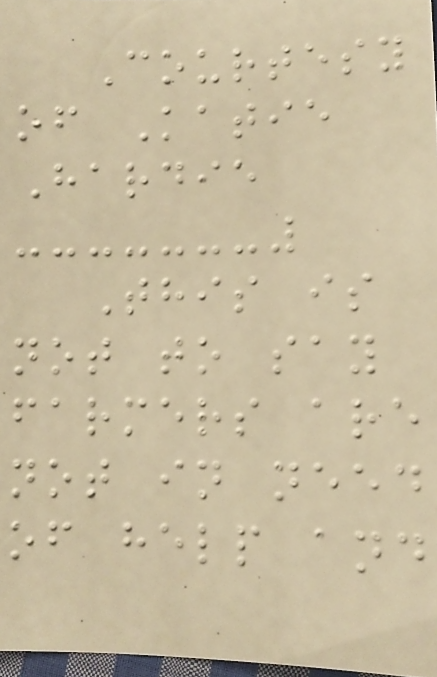Courtesy
of Katie
Hardie
This is
not to say
farmers are
not in need
of help and
